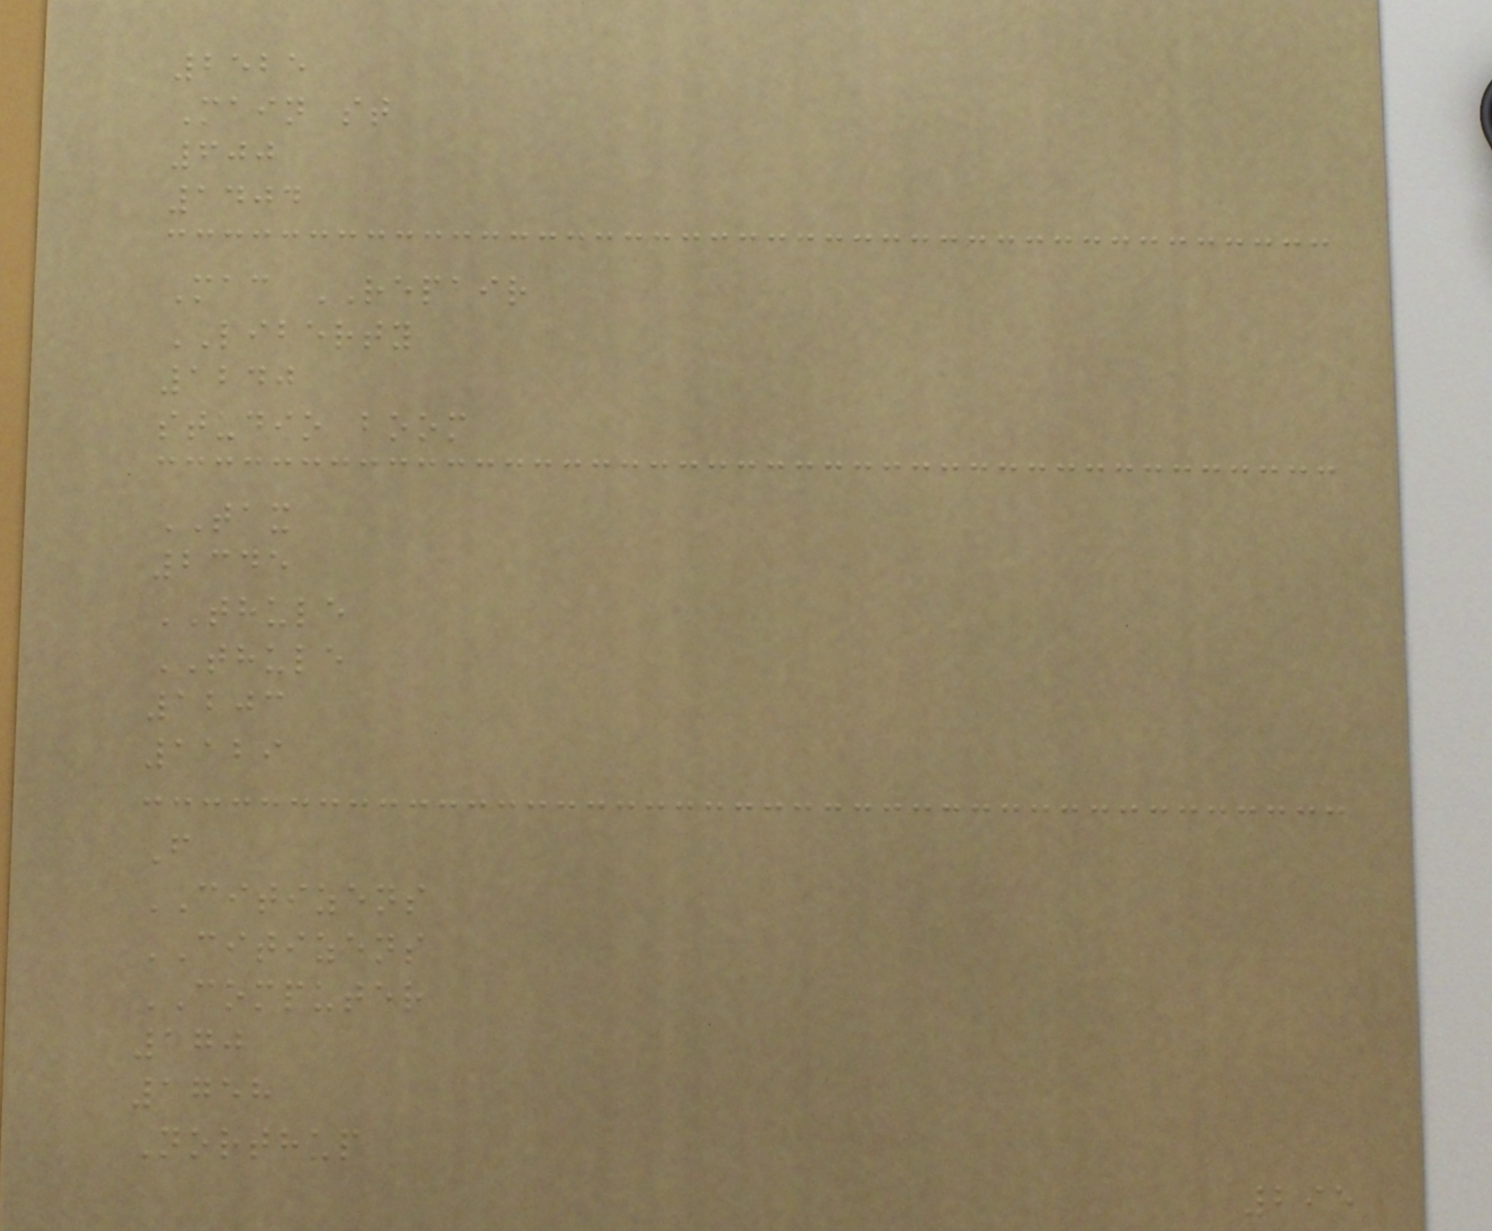2525
Main st
600
1404
Mac REPAIR
LIBERTY
1240
studio boom
TAX
2345
THULE
THULE
1203
1129
F
CITIZENS
CITIZENS
COMPUTER
170
1758
Northup
295
